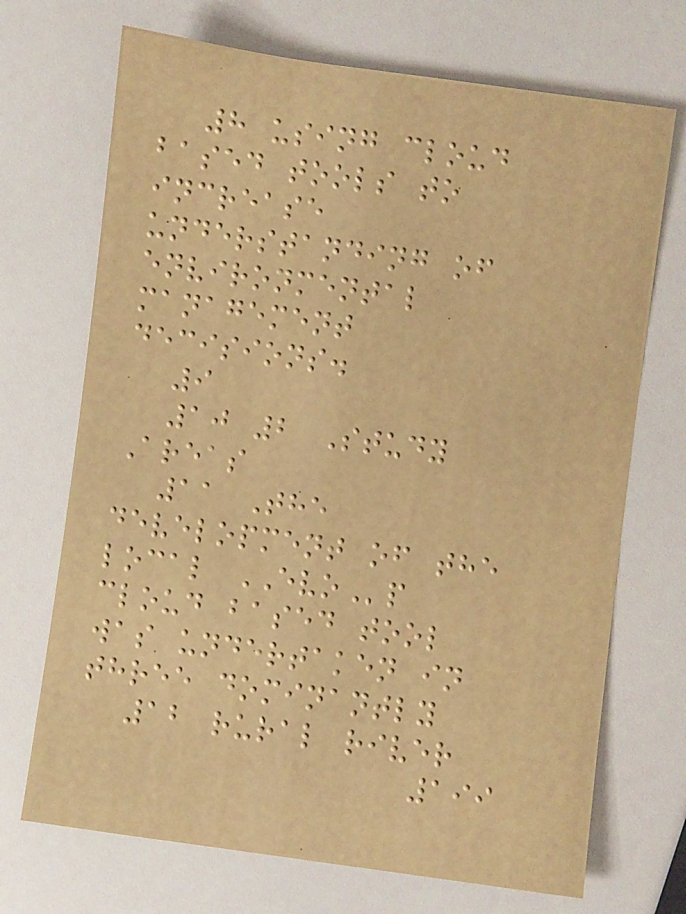8 using cloud
based tools to
increase
understanding of
environmental
management
decisions.
9
10 2 Study
Areas
11 The
development of the
local EVOp
cloud based tool
was undertaken in
three dominantly
12 rural river
199
